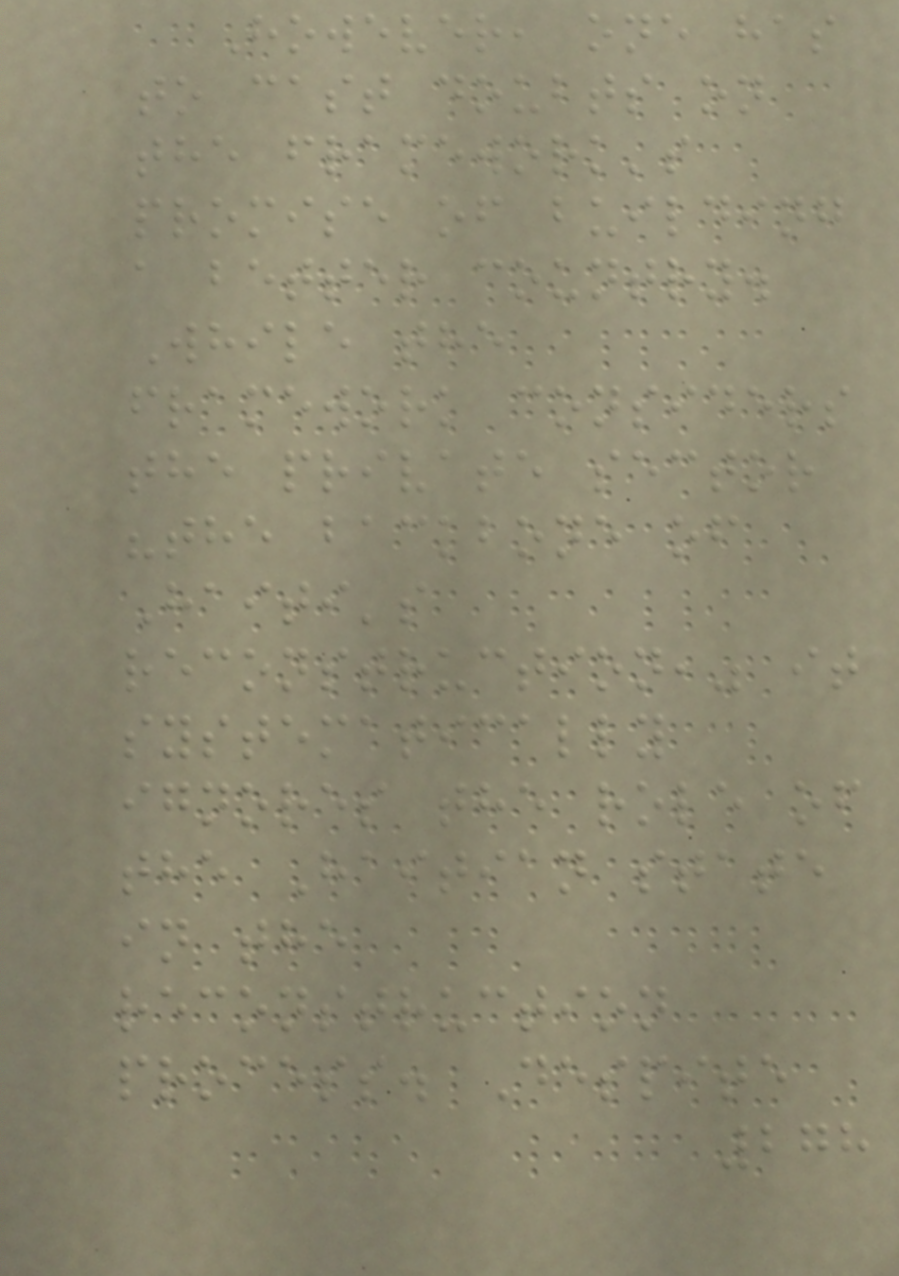However, one has
to cast doubts on
the framework's
promise of building
a better country.
While the
framework considers
the private sector
"the backbone of
Haiti's
reconstruction," it
systematically
ignores the role of
the Haitian state
in the
reconstruction
process. Despite
278
